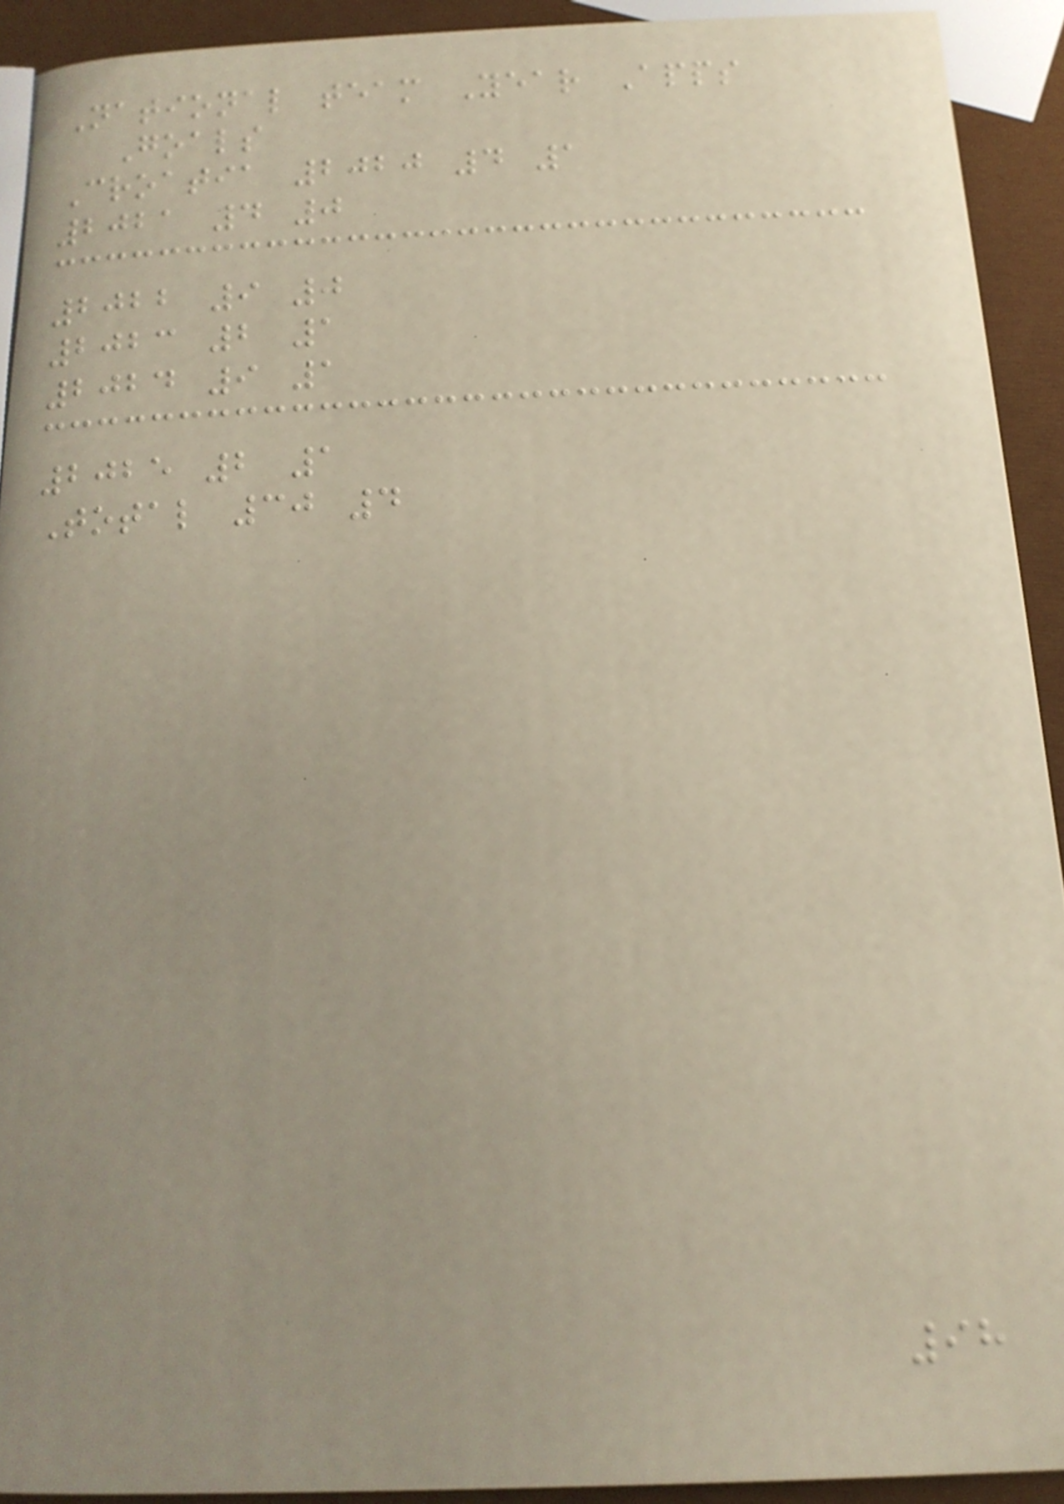National team Year Apps
Goals
Croatia 2020 4 1
2021 4 0
2022 9 0
2023 2 1
2024 9 1
2025 2 1
Total 30 4
98
